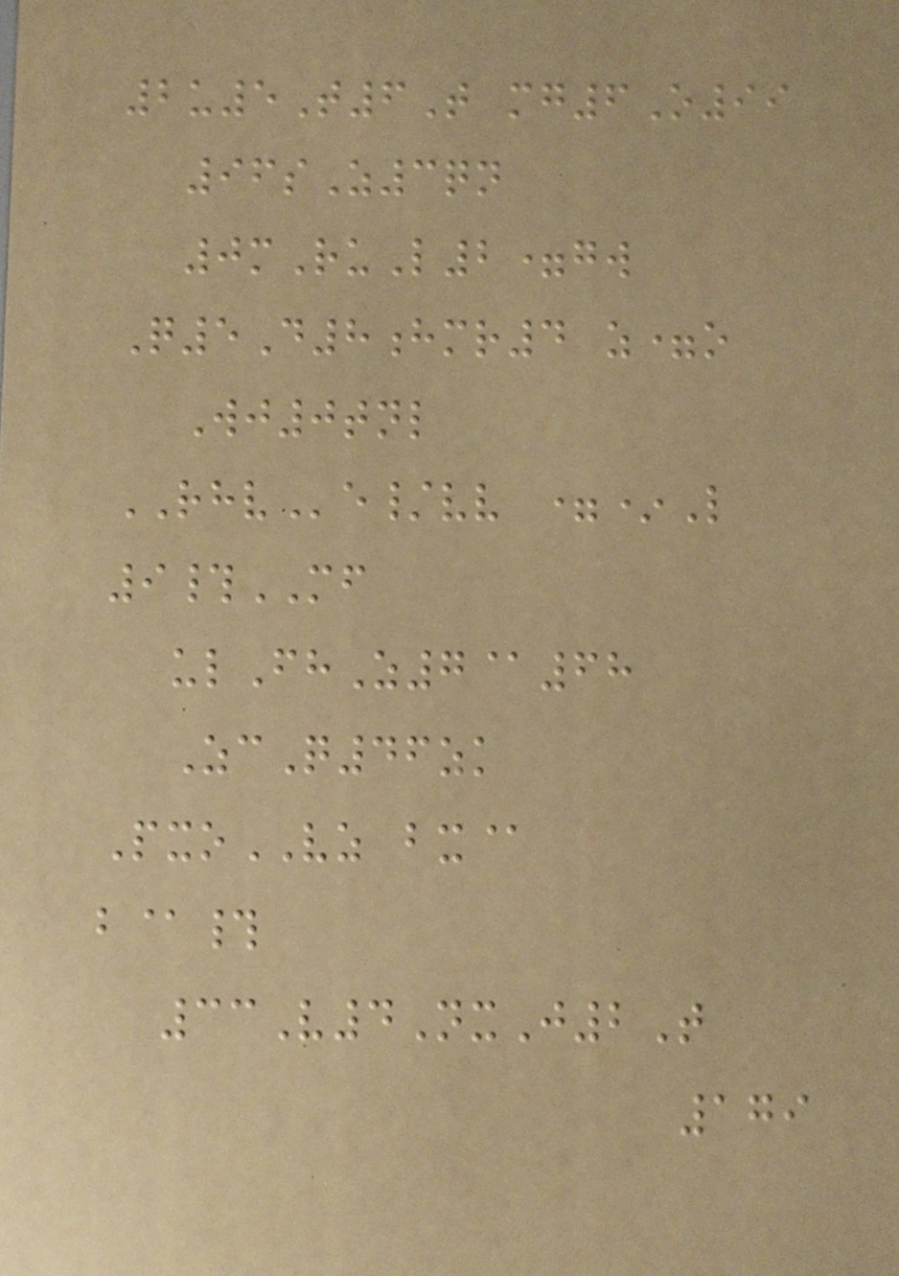2u5T6T mg6O99
96sZ3qn
0mRuL2=gw
Q5D8hmr4 z=o
Wj0tnl
RHVe/vv =*L
9#MF
ulFhZ7@68
ZcQ46zk
PxoVZ bx@
b@#
33V4NxJ2T
179
